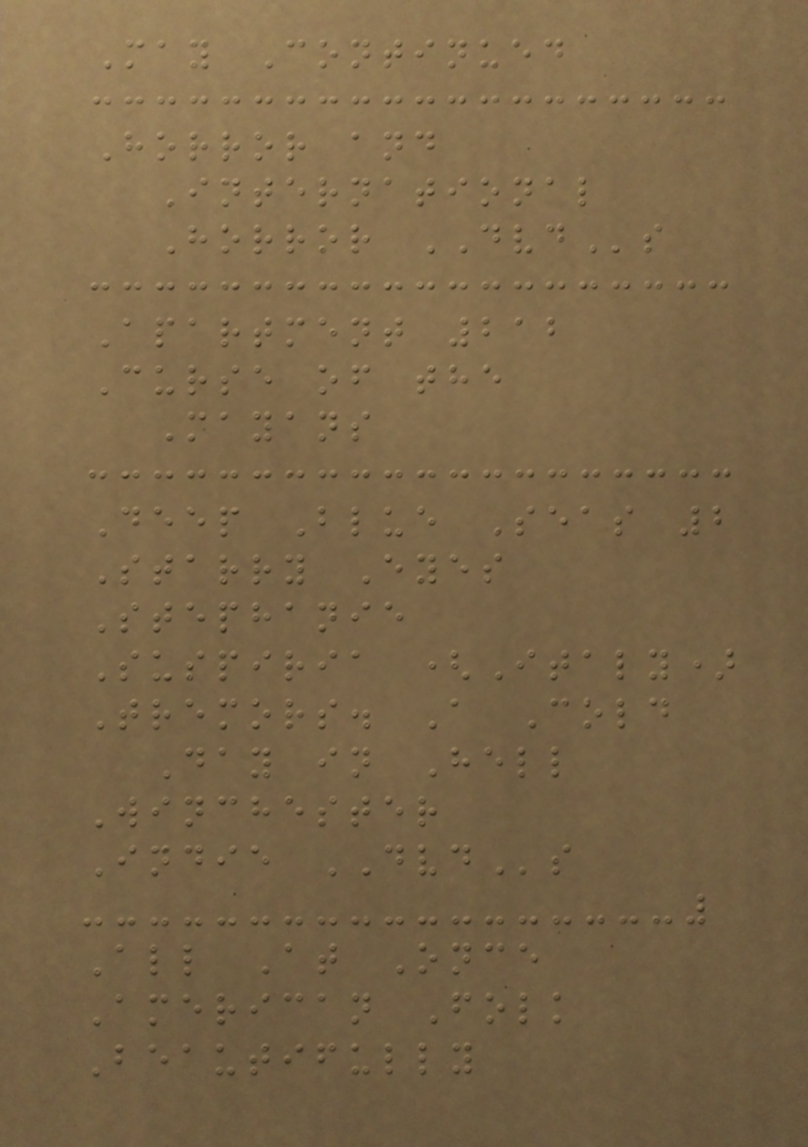May Continued
Horror and
International
Horror DVDs
Apartment 212
Curse of the
Mayans
Deep Blue Seas 2
Starry Eyes
Stephanie
Suspiria (Italy)
Tremors. A Cold
Day in Hell
Winchester
Indie DVDs
All At Once
American Folk
Beautifully
